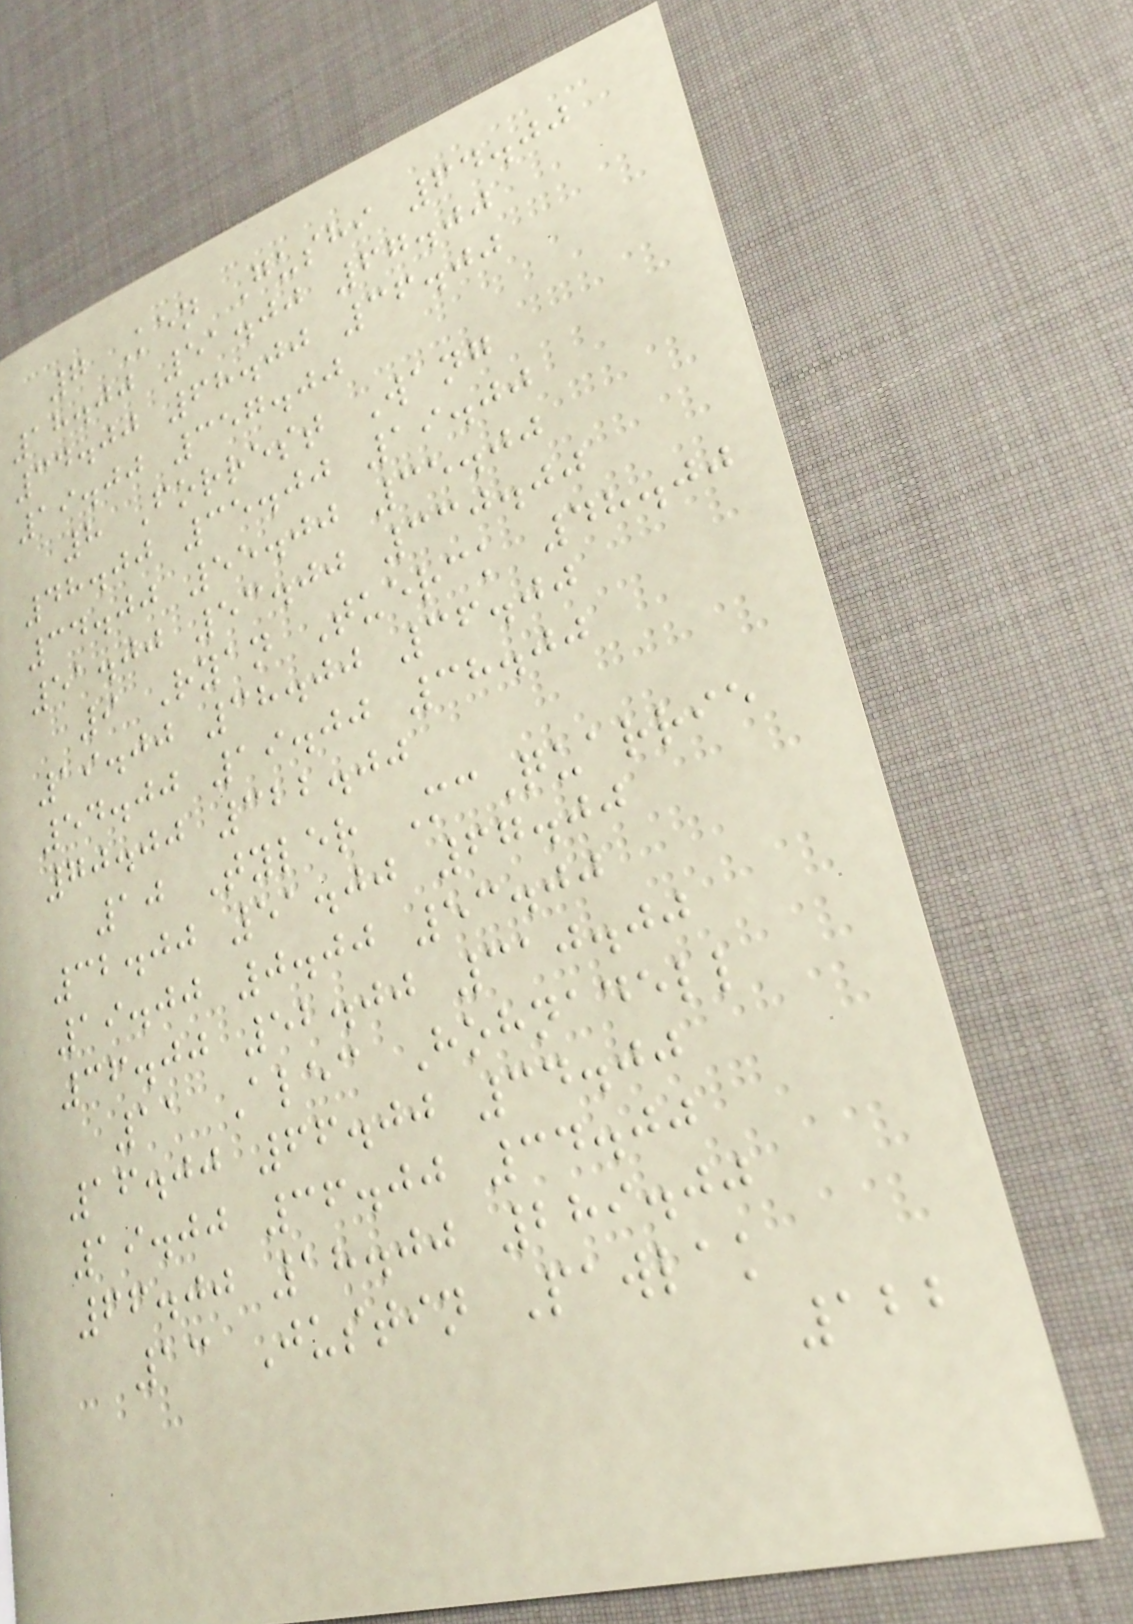7 Ken Gushi 64.00
18.00 51.00 67.00
34.00 68.00 36.00
19.00 357.00
8 Forrest Wang
48.00 35.00 19.00
34.00 55.00 35.00
51.00 53.00 330.00
9 Ryan Tuerck 48.00
19.00 38.00 36.00
54.00 19.00 38.00
70.00 322.00
10 Tyler McQuarrie
32.00 51.00 67.00
19.00 0.00 53.00
36.00 52.00 310.00
11 Alec Hohnadell
16.00 66.00 34.00
19.00 36.00 34.00
66.00 18.00 289.00
13 Justin Pawlak
122
